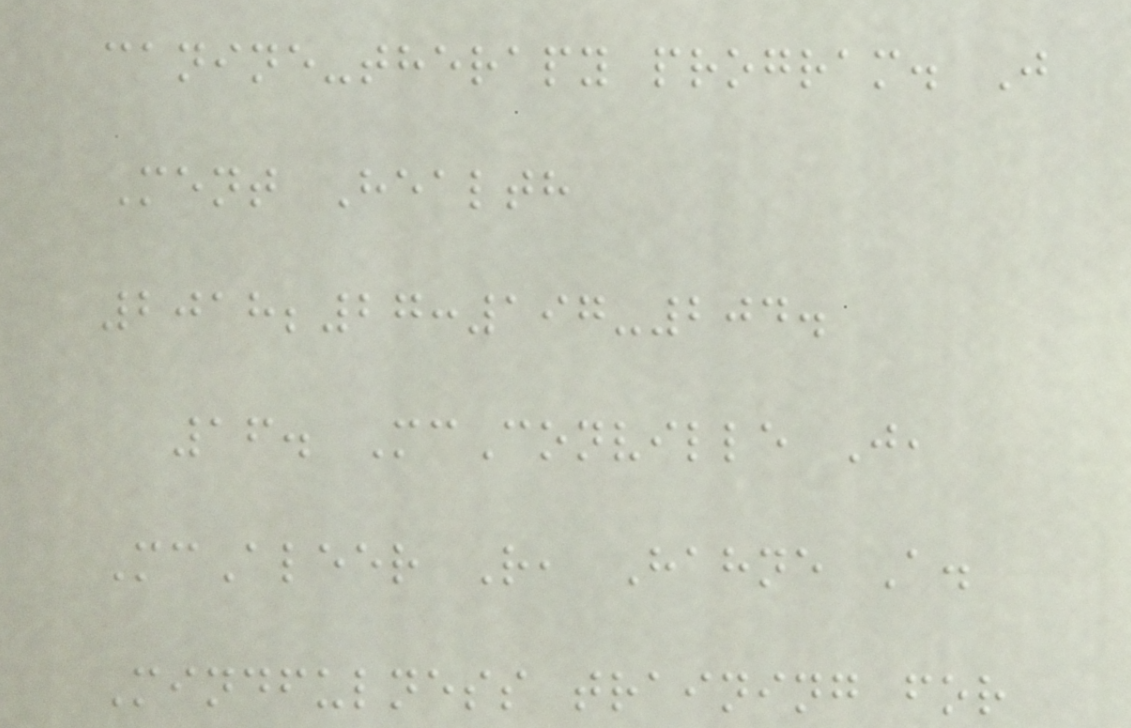canine-therapy program. J
Ment Health
2018;27:197-204.
16. McConville J,
McAleer R, Hahne A.
Mindfulness training for
